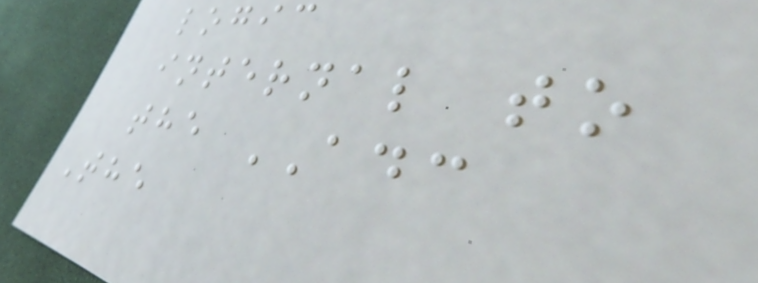logic
internal to
the ADC
The
